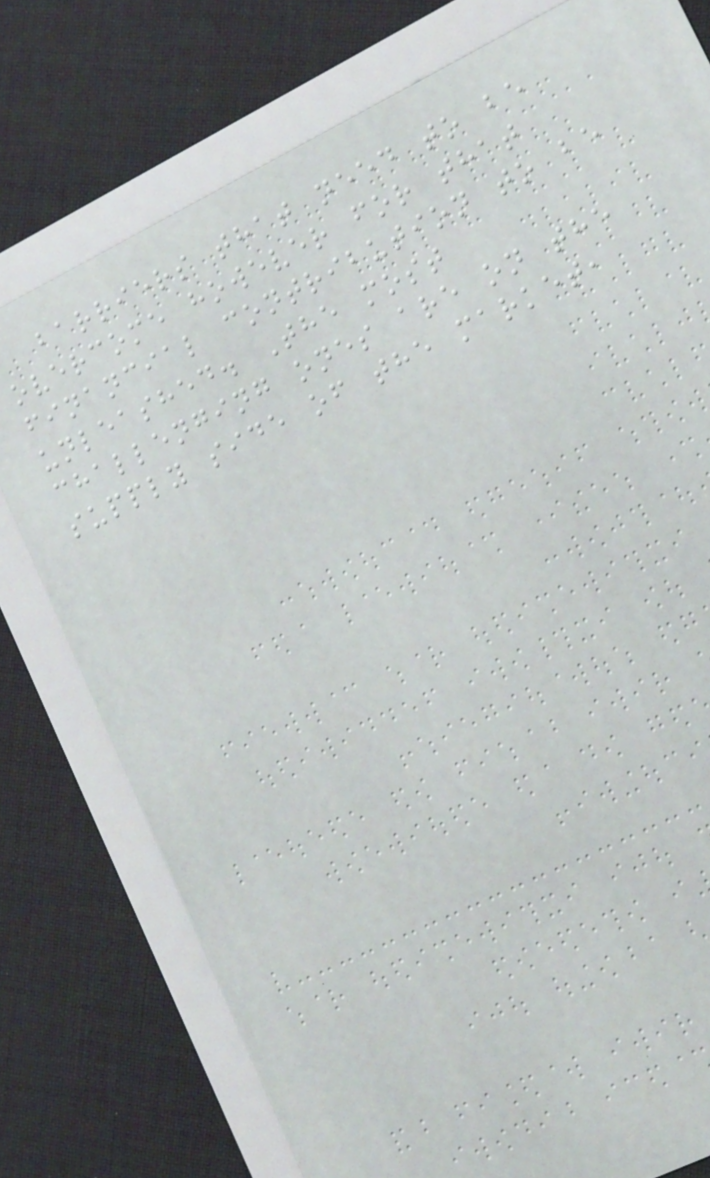barriers that need to be
overcome however for that
financial contribution to be
unleashed. The most
challenging ones are on the
supply side of the market,
